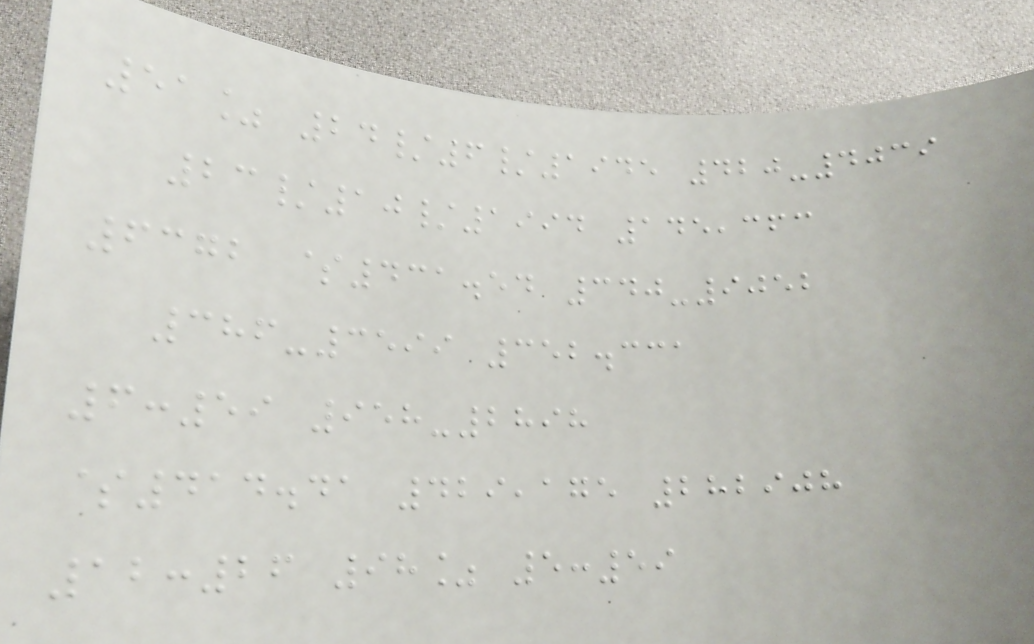51% 24/6/1945 420-4039
23/10/1994 145,363
6372 $431.54 340-9052
386-3599 352.331
6:59 958-2898
$414.41 429,175 282908
12:26 98% 5:59
